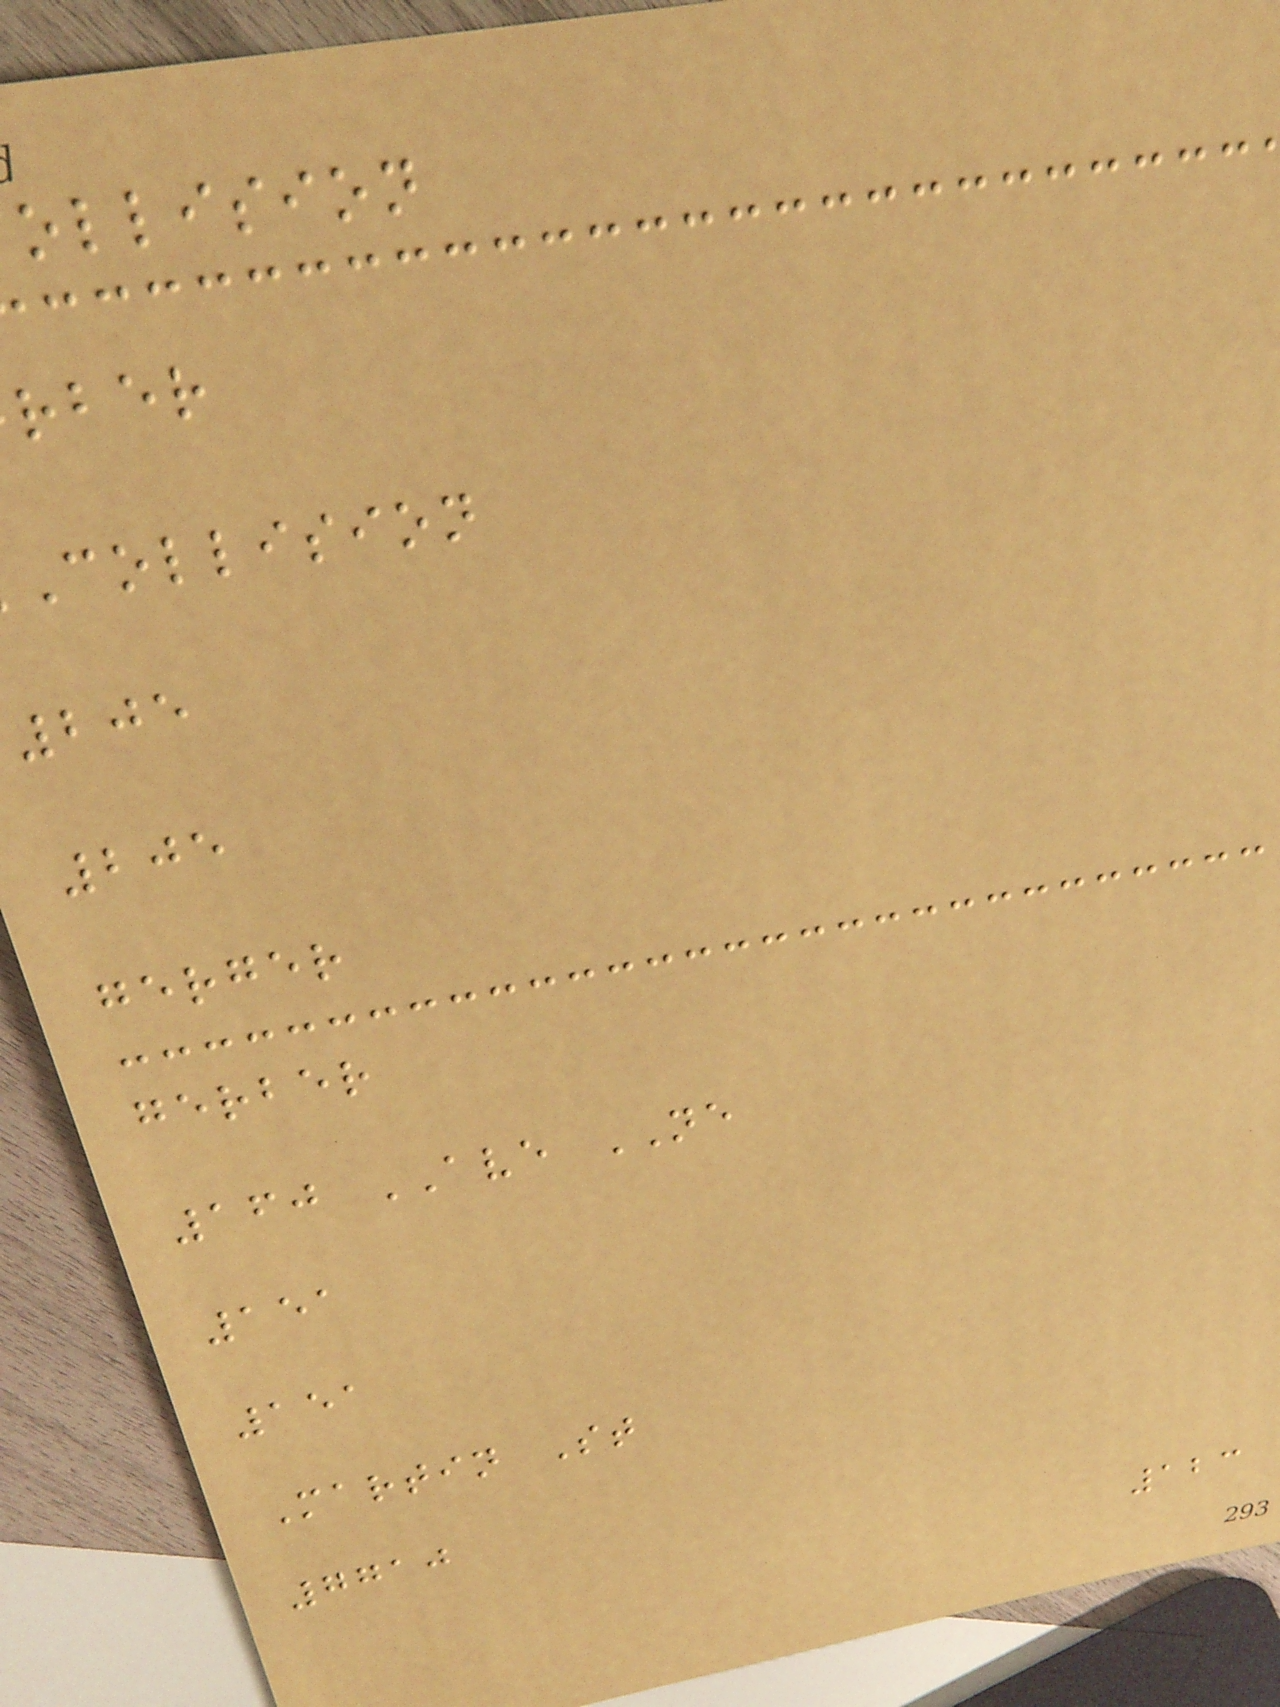ollision
rber
collision
205
205
gerger
gerber
160 AVE NE
151
151
Martin St
7710
123
